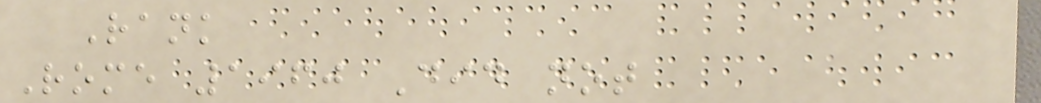Rank
Rome 1960 Did not
